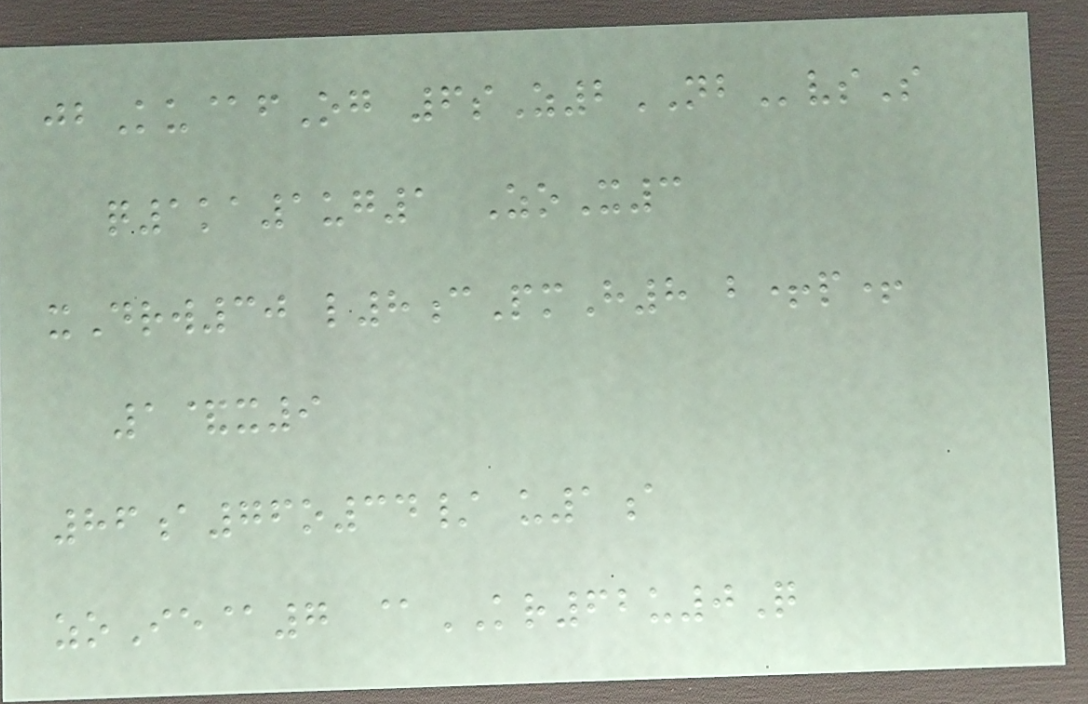jbKu@fOg 6sZ2NBvsS
q1ka1ug1 ZoX3
xDrw30 l8cPmH8 b+p+
1&x9
86a76o34/ u1a
zoIe@7 @KR62u0Q
